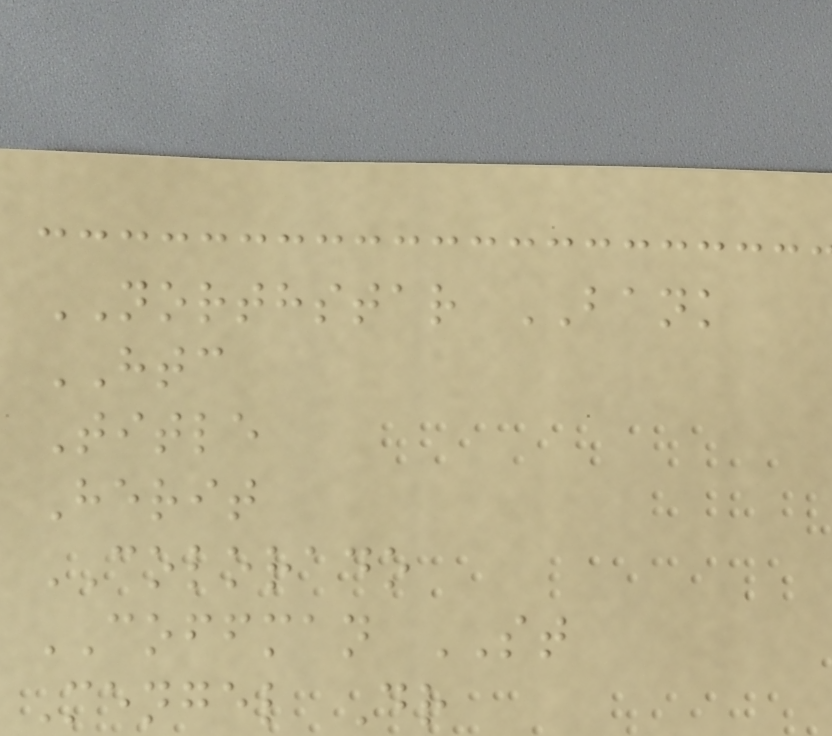NORTHSTAR BANK
HTC
Title
Herit
COLORADO
COFFMAN ST
Mengel Dr
